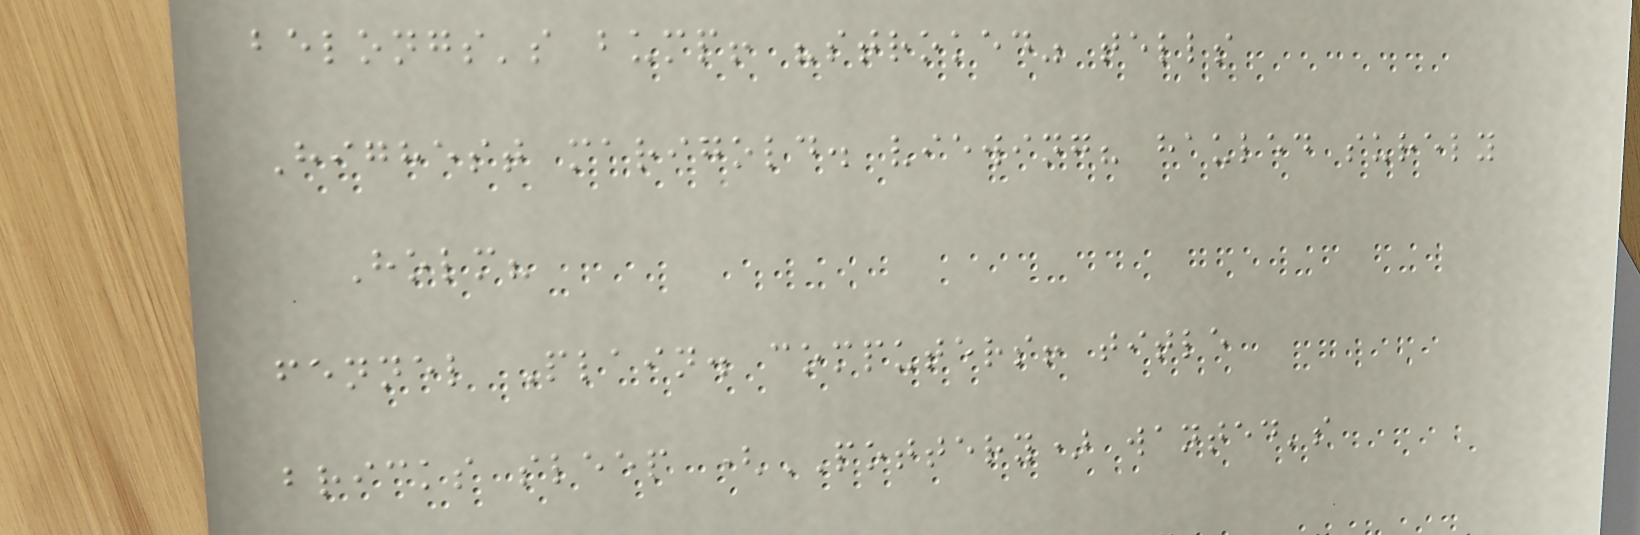belongs's bump! "stroked" tells
Highest marigold. viewing? hauled surely
Holm?
fennel Plain. computers! title
bricks sleep (POTTERY) wanted's
